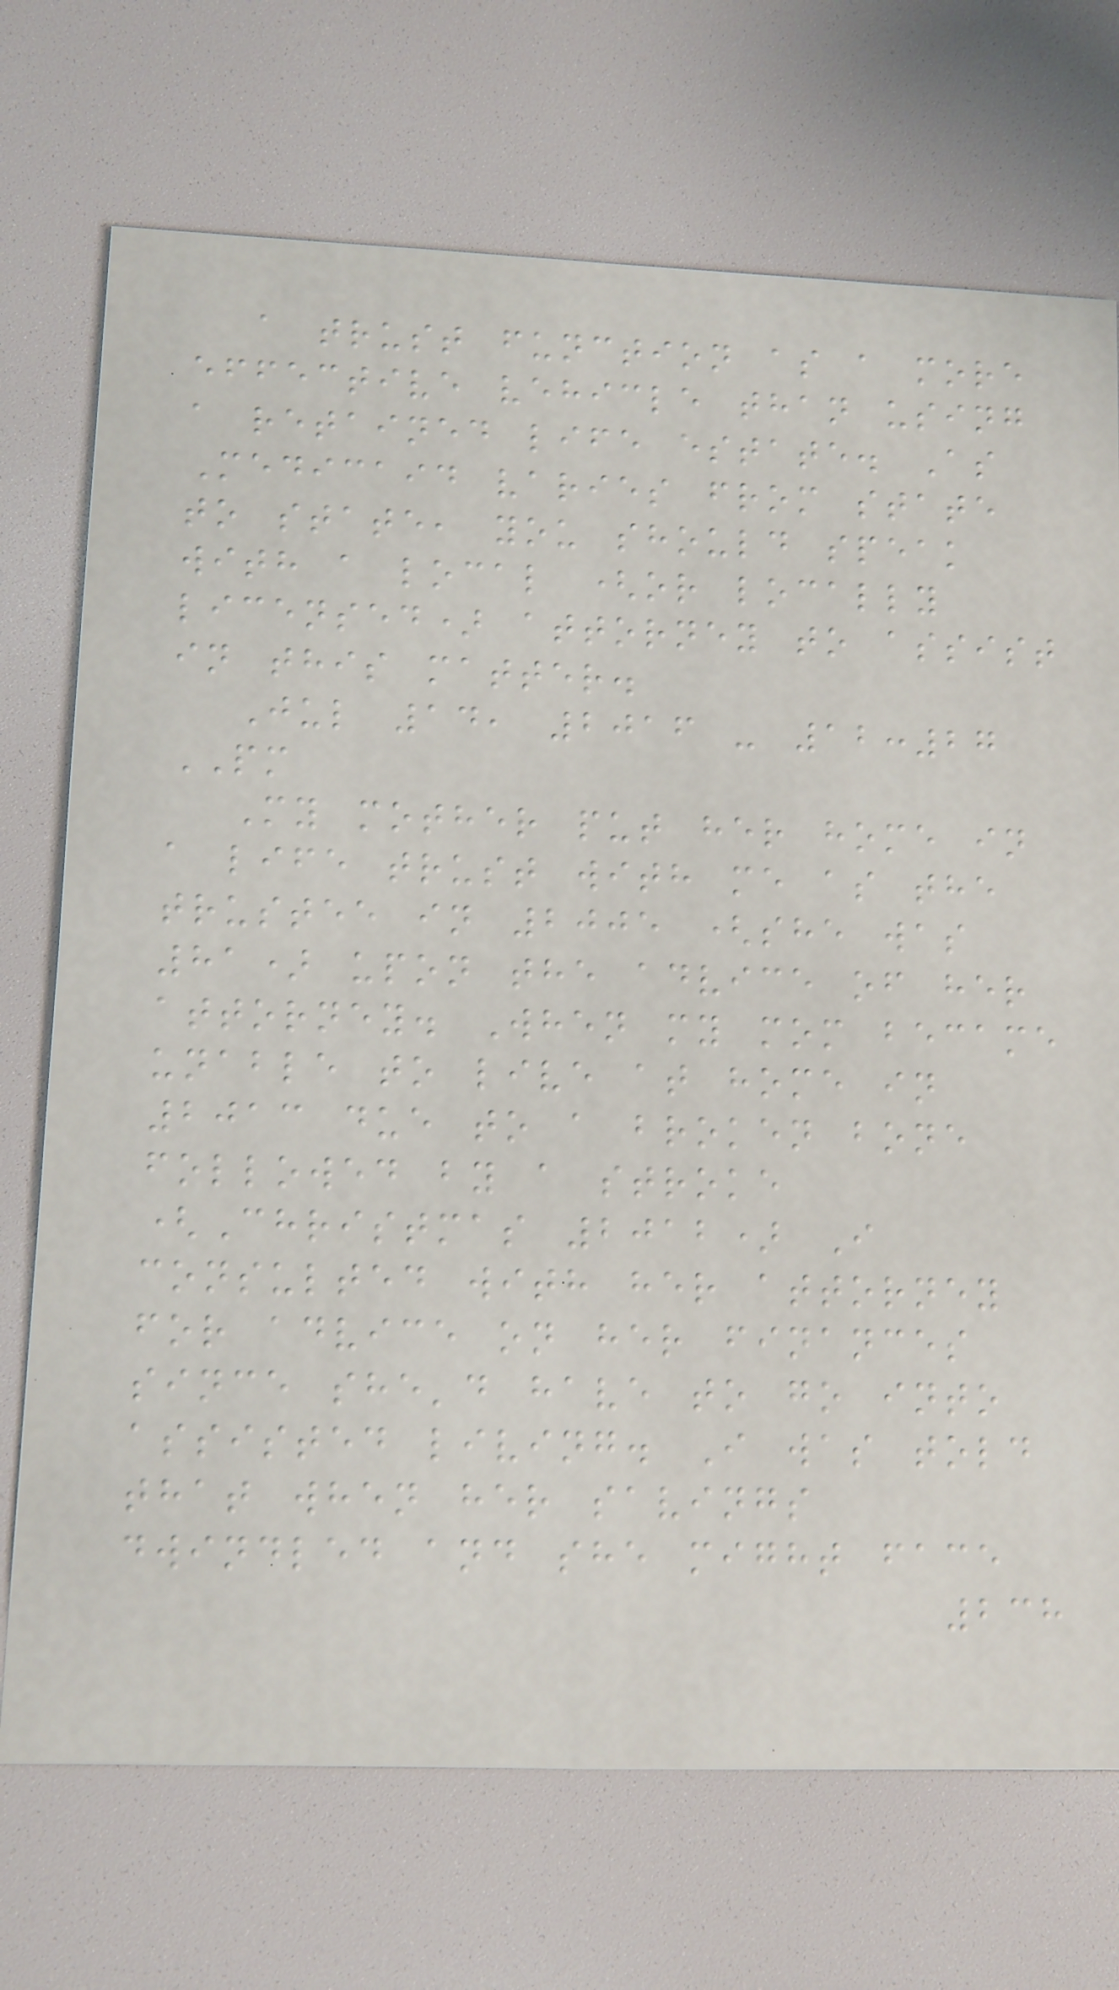a trust function as a more
effective vehicle than using
a retained life estate. As
Medicaid varies from state
to state, you should speak
with a local (or locally
licensed) attorney to assist
in this matter.
Jul 14, 2016 - 12:27
PM
My mother put her home in
a life trust with me as the
trustee in 2005 (she was
81) upon the advice of her
attorney. When my mom became
unable to live at home in
2013 due to a broken bone
followed by a stroke
(Christmas 2012) I
consulted with her attorney
for advice on her finances
since she'd have to go into
assisted living. I was told
that when her savings
dwindled and she might face
238
